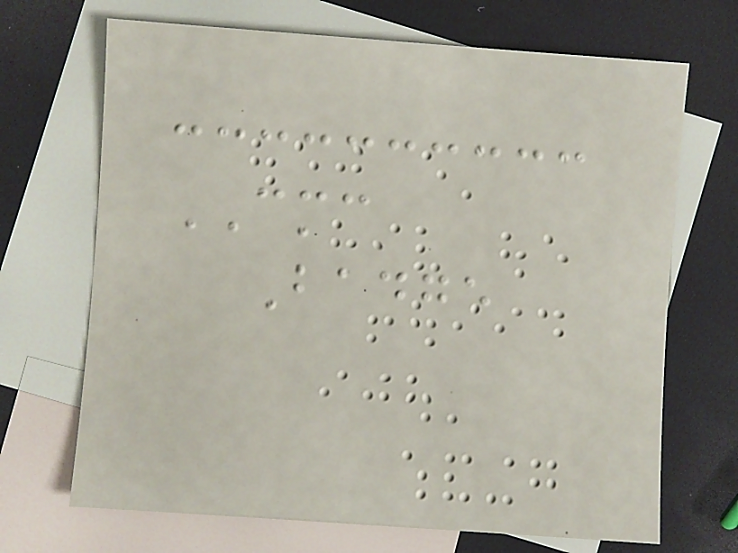CMC
Badge
